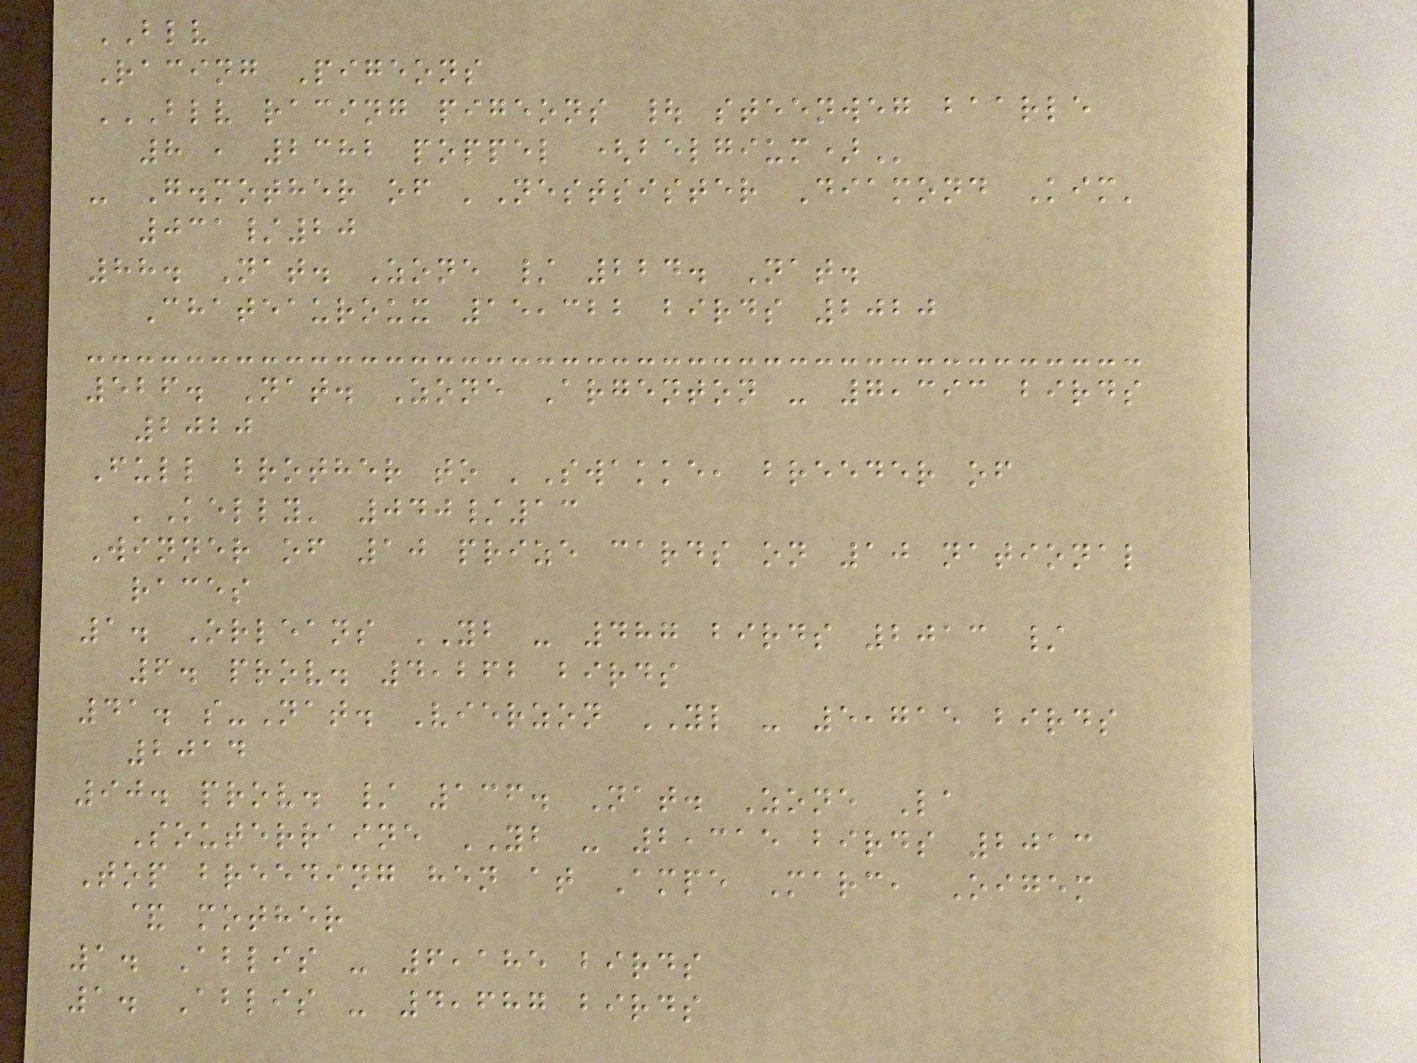BLV
Racing Pigeons
BLV RACING PIGEONS | STEENWEG BAARLE
8 , 2382 POPPEL (BELGIUM)
- G.mother of 'Nestsister Diamond Kim'
031/20
88. Nat. Zone / 224. Nat.
Chateauroux 15,322 birds 2020
526. Nat. Zone Argenton - 7,393 birds
2020
Full brother to 'Swakke, breeder of
'Kelly' 040/13
Winner of 10 prize cards on 10 national
races
1. Orleans YB - 487 birds 2013 /
6. prov. 4,262 birds
41. s-Nat. Vierzon YL - 5,715 birds
2014
90. prov. / 136. Nat. Zone La
Souterraine YB - 2,315 birds 2013
Top breeding hen at Ampe Marc, Oigem
& mother
1. Ablis - 6,185 birds
1. Ablis - 4,687 birds
